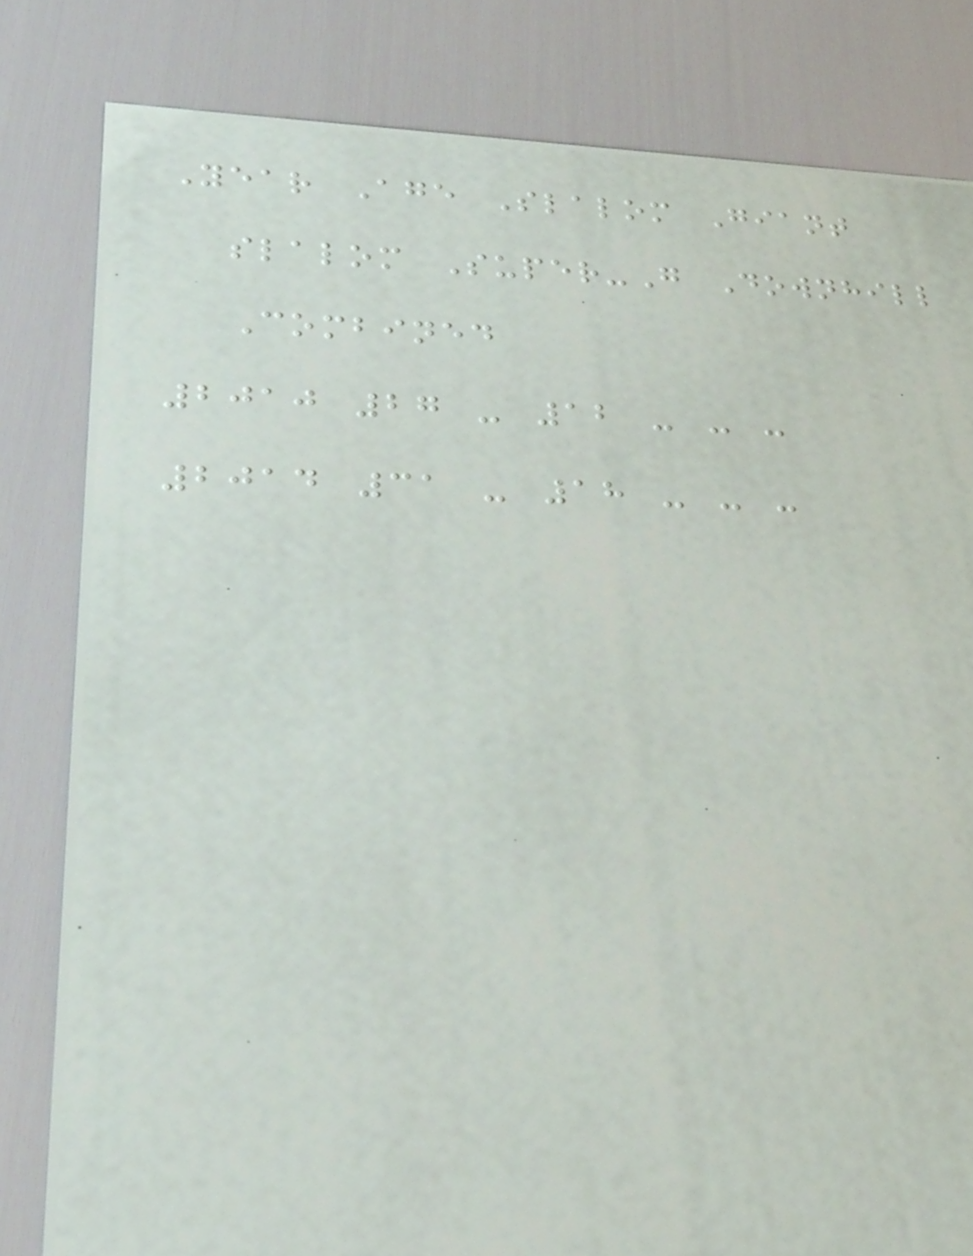Year Age Slalom Giant
slalom Super-G Downhill
Combined
2010 27 - 12 - - -
2014 31 - 18 - - -
